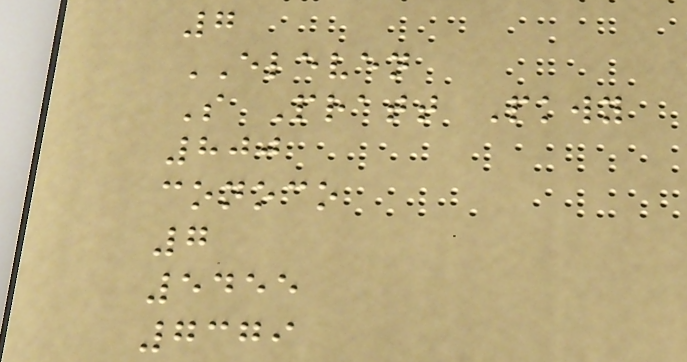7
ELEVEN
S Pratt Pkwy
800
conoco
7
5455
7379
